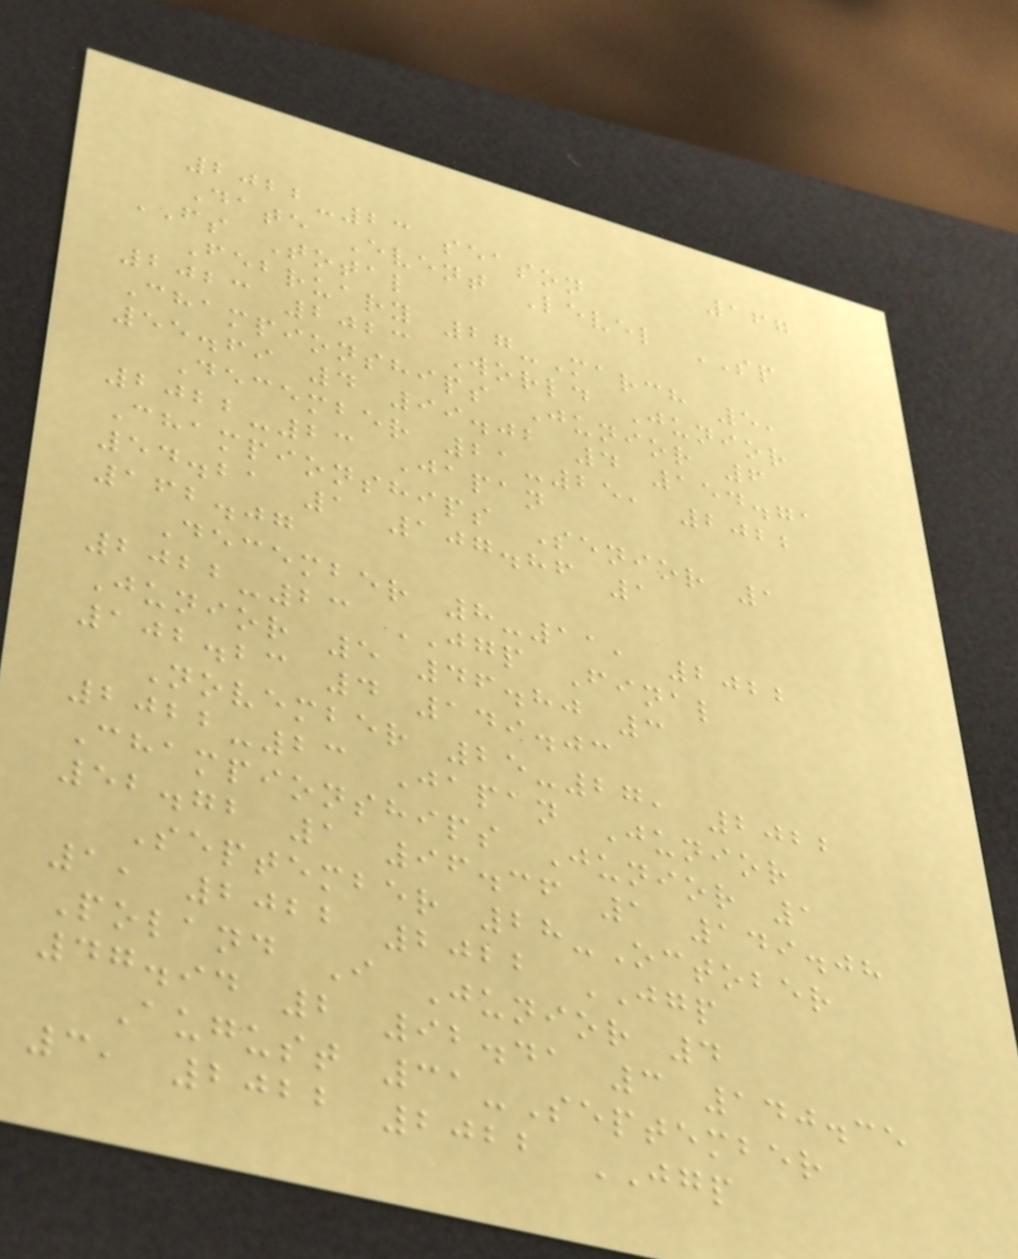167
2022-23 season
Date Event Level SP
FS Total
February 27-March 5,
2023 2023 World Junior
Championships Junior 6
55.69 4 99.02 4 154.71
December 21-25, 2022
2022-23 Japan
Championships Senior 1
54.21 1 107.86 1
162.07
December 8-11, 2022
2022-23 JGP Final
Junior 5 46.80 3
102.23 4 149.03
November 25-27, 2022
2022-23 Japan Junior
Championships Junior 1
52.72 1 96.36 1 149.08
September 28-October
1, 2022 2022 JGP
Poland I Junior 4
47.94 2 92.41 3 140.35
August 31-September
3, 2022 2022 JGP
